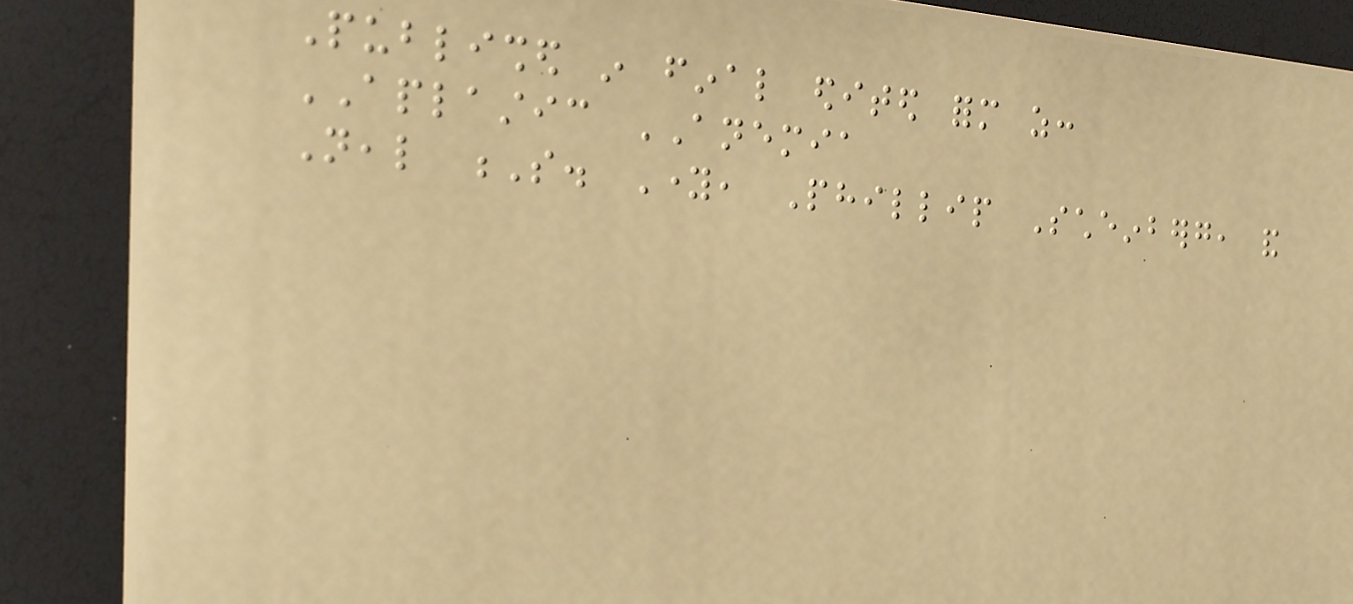Published in final edited form as:
APLASTIC ANEMIA
Neal S. Young, Phillip Scheinberg, and
